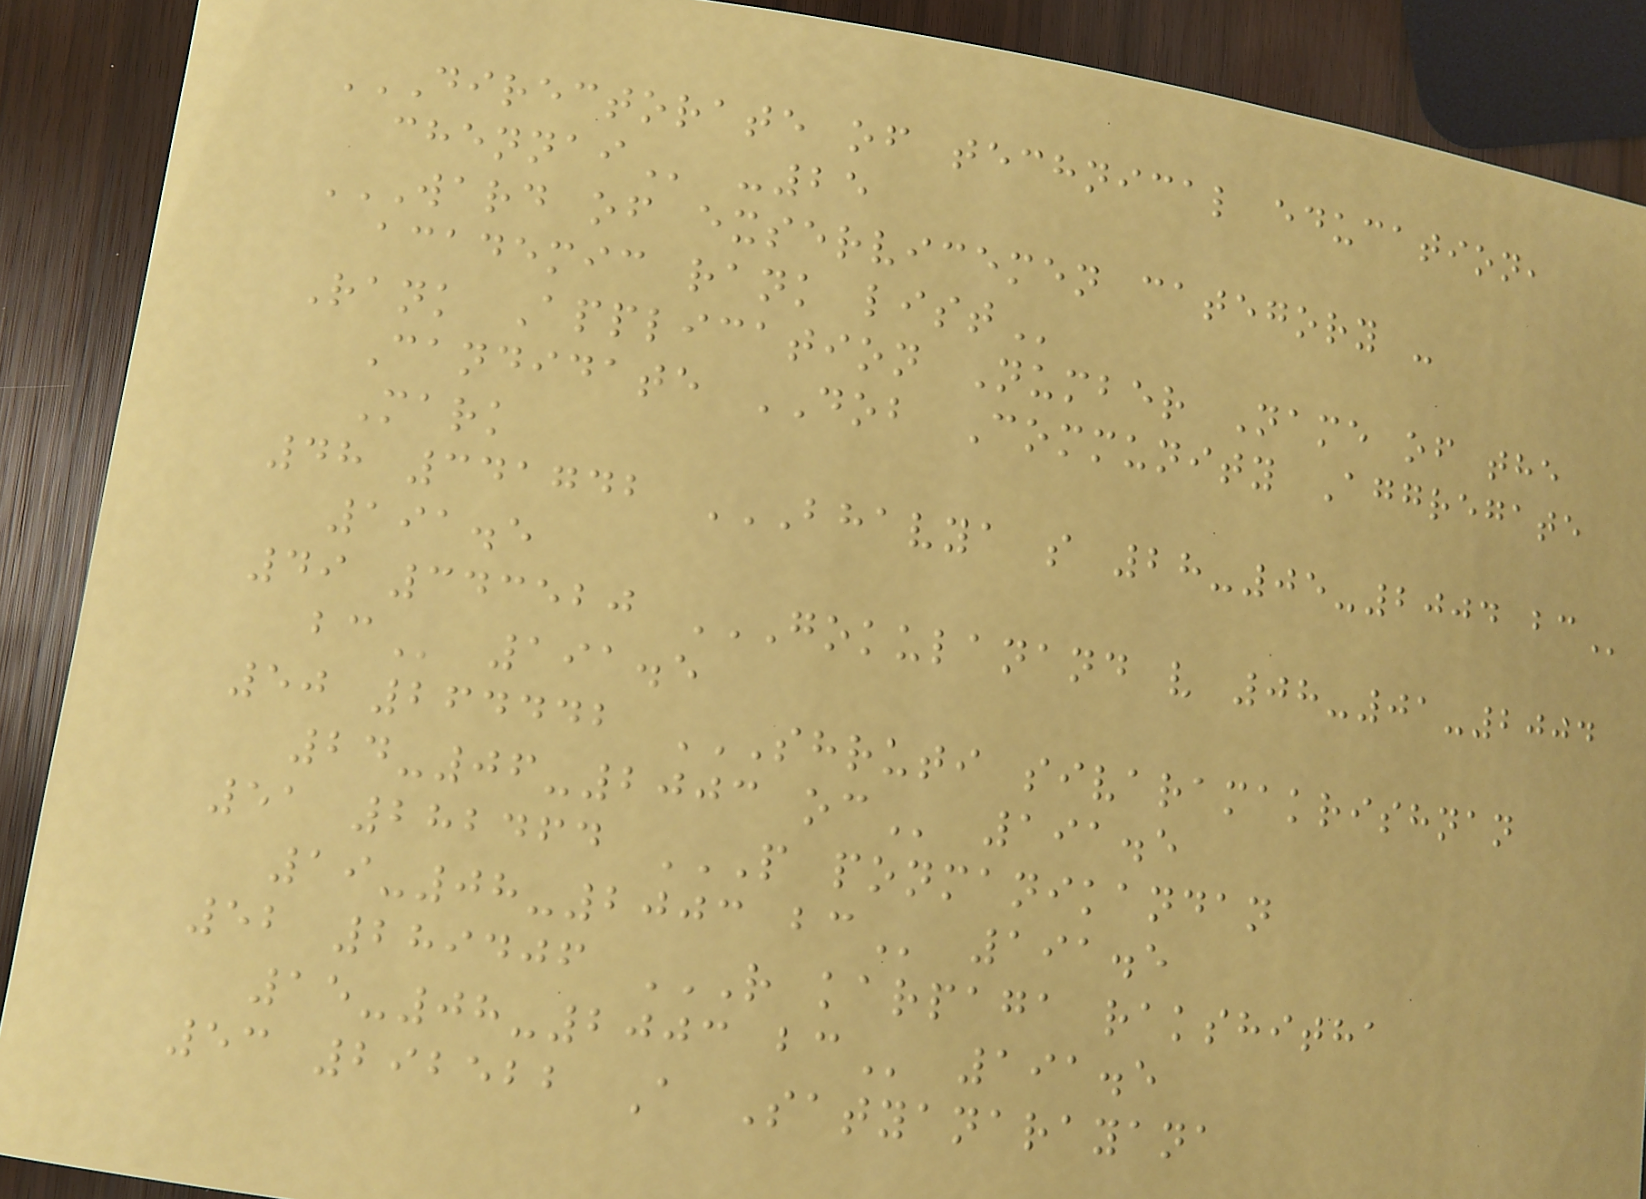DIRECTORATE OF TECHNICAL EDUCATION,
CHENNAI -25
WARD OF EXSERVICEMEN CATEGORY -
ACADEMIC RANK LIST
Rank Application Number Name of the
Candidate DOB Community Aggregate
Mark
48 341742 BHAVYA S 28-05-2004 BC
191.5
49 343520 GOKULANAND V 08-01-2004
BC 191.5
50 264442 SHRUTI SIVARAMAKRISHNAN
24-06-2003 OC 191.5
51 282464 P PONMANIKANDAN
19-08-2003 BC 191.5
52 289406 R KARPAGA RAKSHITHA
15-08-2003 BC 191.5
53 292522 A Satyanarayana
